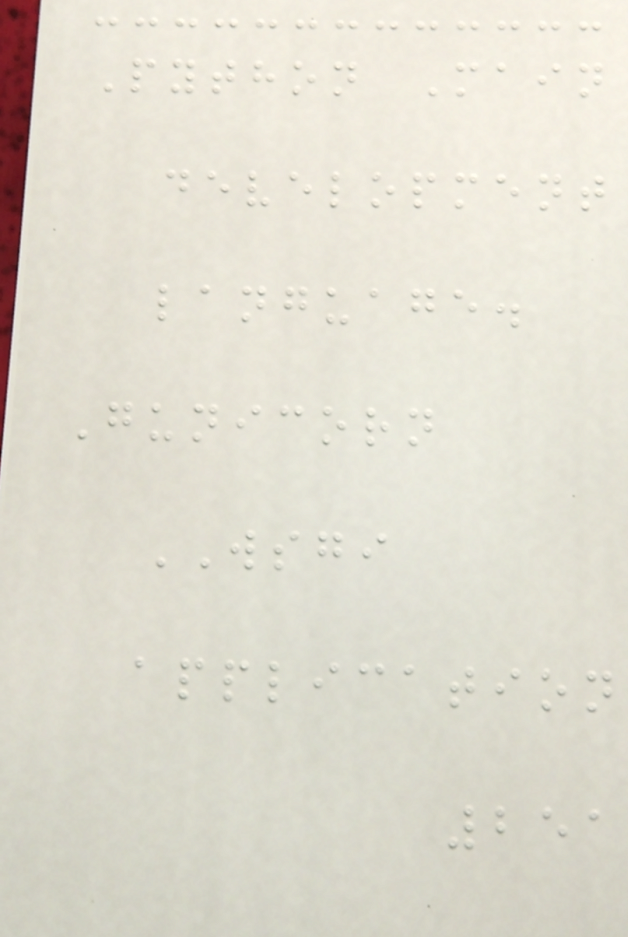Python Main
development
language.
Gunicorn
WSGI
application
251
